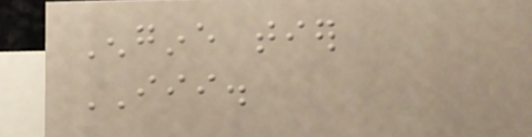Engine tier
III.
